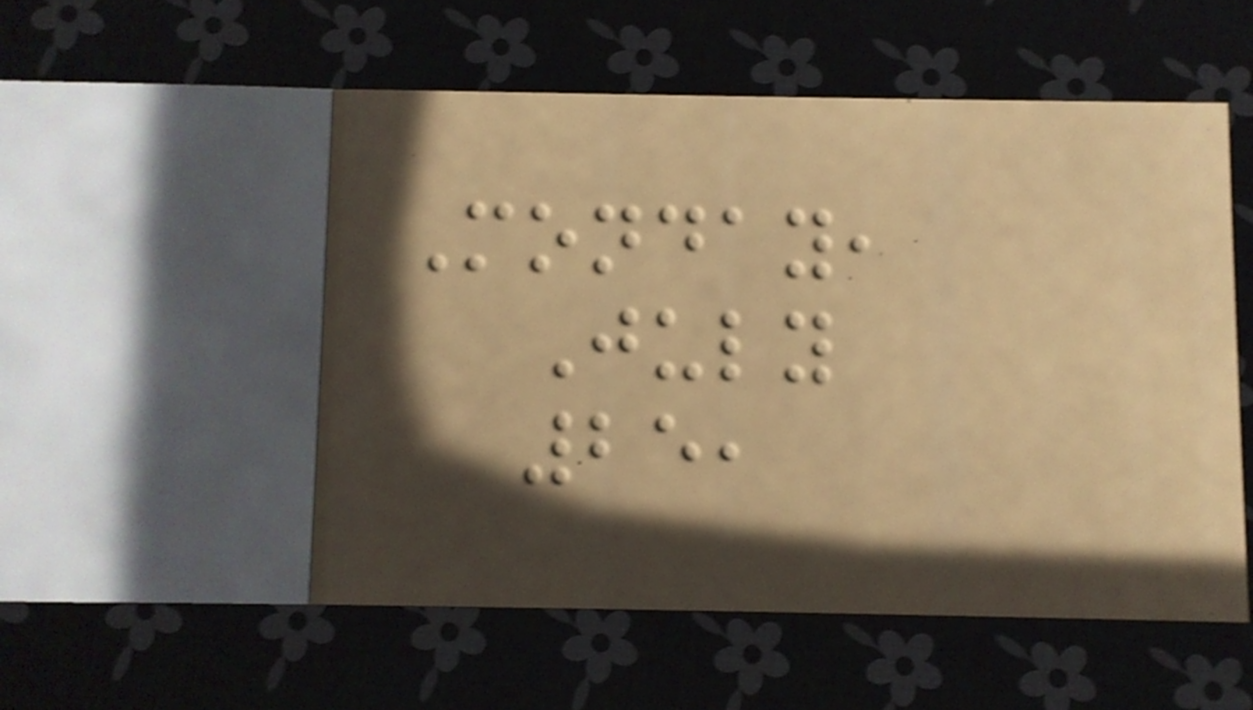Monday,
July
25,
